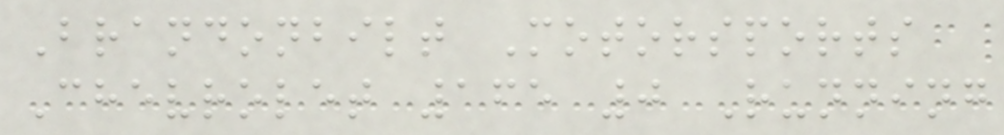Brandonbilt Motorsports
Chevrolet 165 0 Running
